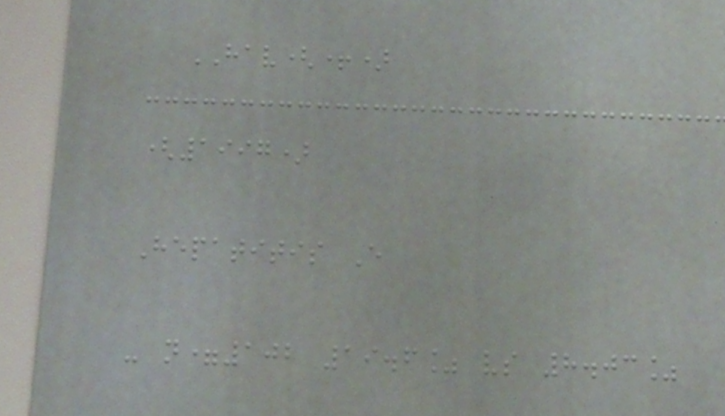HAV(+)
(1997)
Hepatitis E
- n=102 19.6% vs 8.03%
